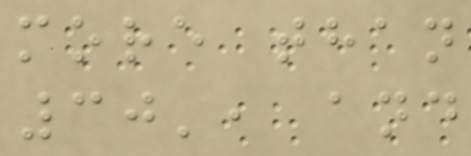more than
30', and
